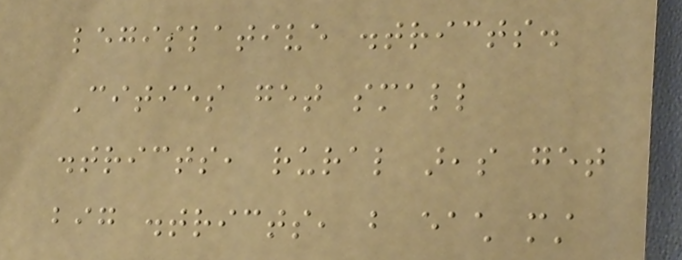legislative districts.
Cities get small
districts, rural areas get
big districts, but each must
